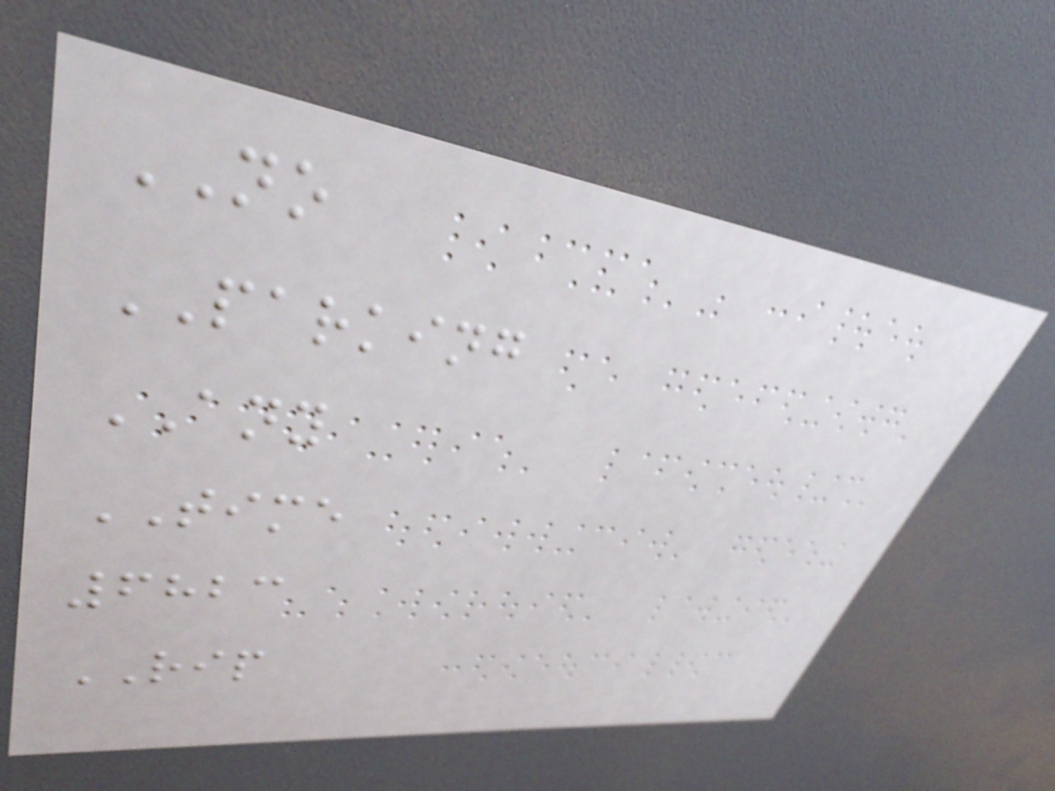NO
PARKING
ANY
TIME
6823
RIP
